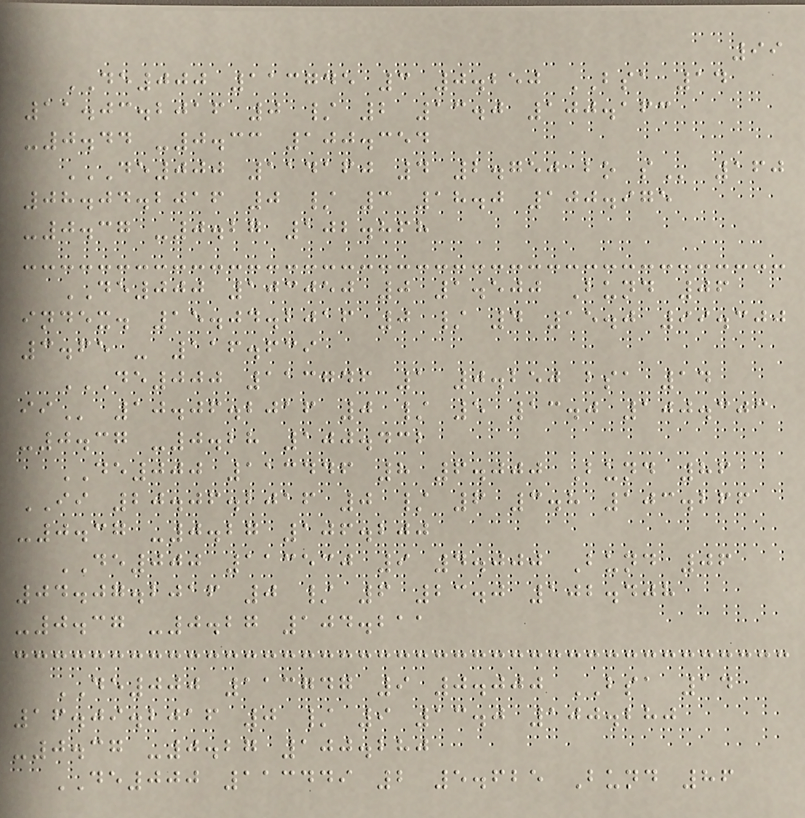99
DE000 113745 3 0.250 BSA 14
11.03.2016 0 / 2 13.0 100.163
-0.44 -0.33 100.354
DE000 114160 4 2.750 BO S 160
08.04.2016 0 / 3 18.0 100.975
-0.37 -0.27 102.868
DE000 103050 0 1.500 Bund 06
index. 15.04.2016 0 / 4 15.0 99.300
3.65 - 116.639
DE000 113746 1 0.250 BSA 14
II 10.06.2016 0 / 5 13.0 100.303
-0.37 -0.28 100.432
DE000 113446 8 6.000 Bund 86
II 20.06.2016 0 / 6 3.8 103.266
-0.37 -0.27 106.200
DE000 113530 9 4.000 Bund 06
04.07.2016 0 / 6 23.0 102.408
-0.37 -0.27 104.211
DE000 113747 9 0.000 BSA 14
16.09.2016 0 / 9 13.0 100.280
-0.37 -0.27 100.280
DE000 113449 2 5.625 Bund 86
